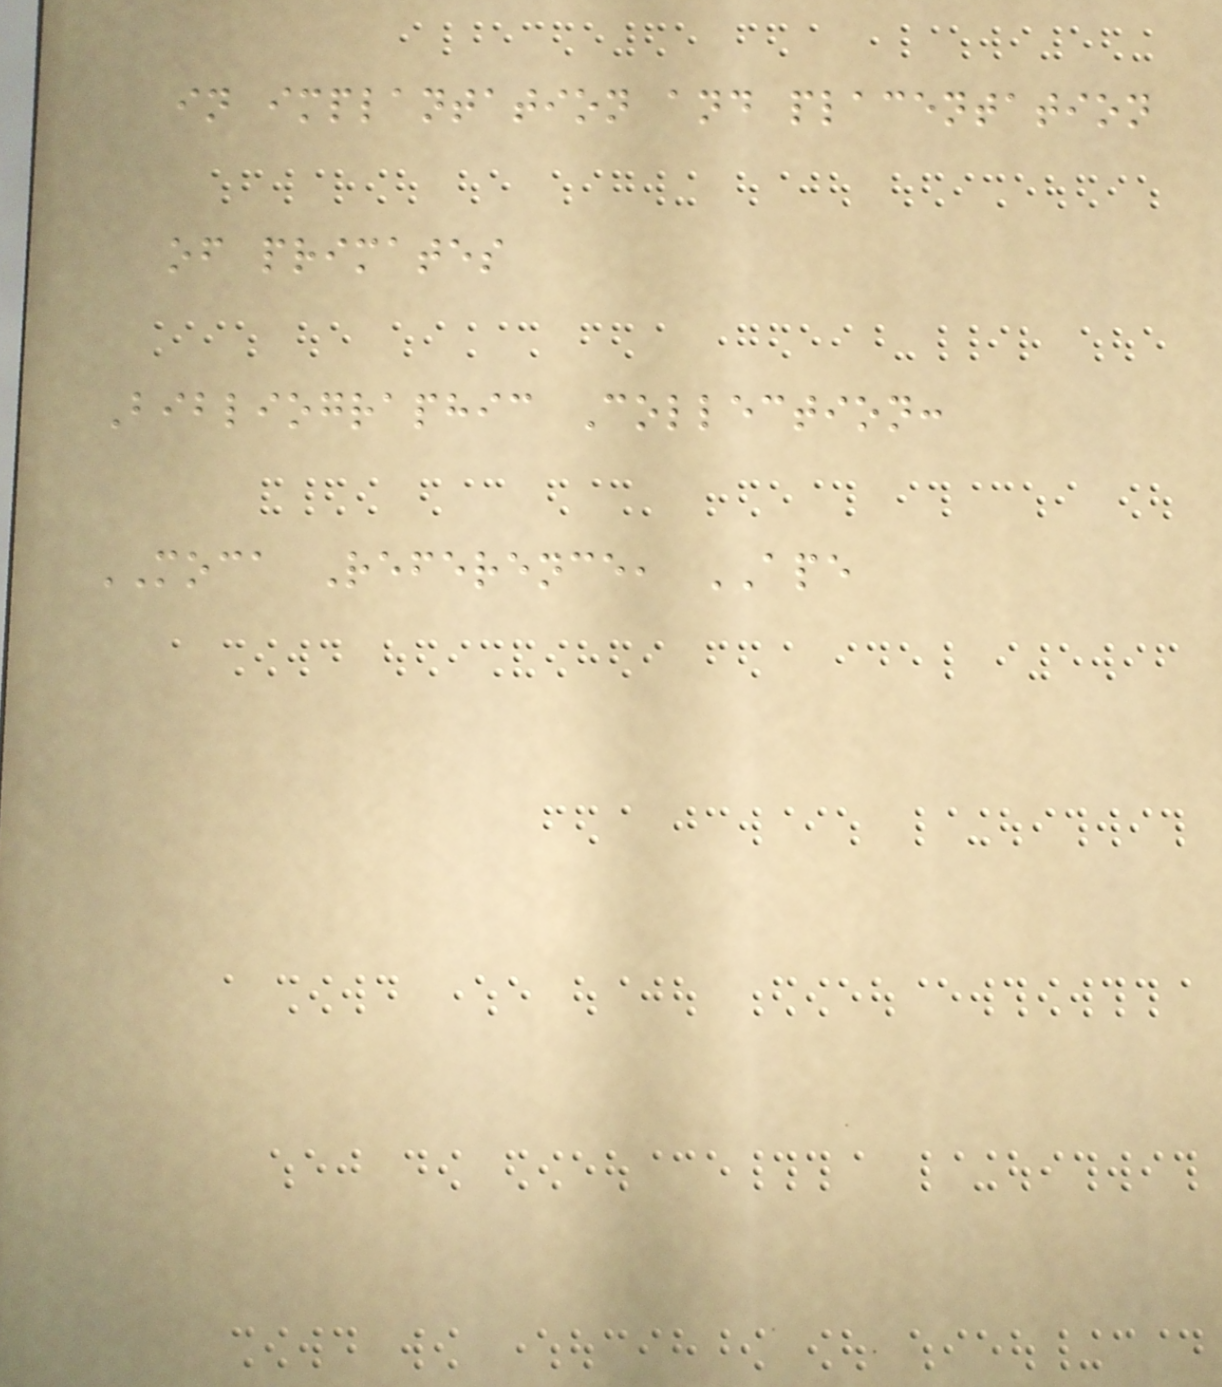in implantation and placentation
of primates
Bibliographic Collection:
MOCA Reference, APE
